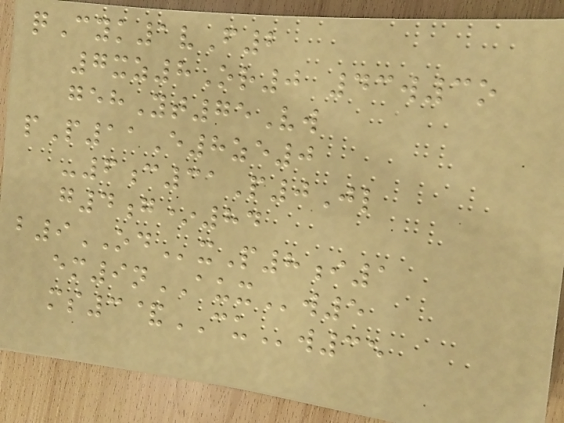qCyk1vF2
7xz8Or0 43w3o
gehYt75Vw
pP11E8ze0
-6c31P0Jl
g4g*84
b9ODxP8i1
em9nAUXw5
ms3&CUw35
